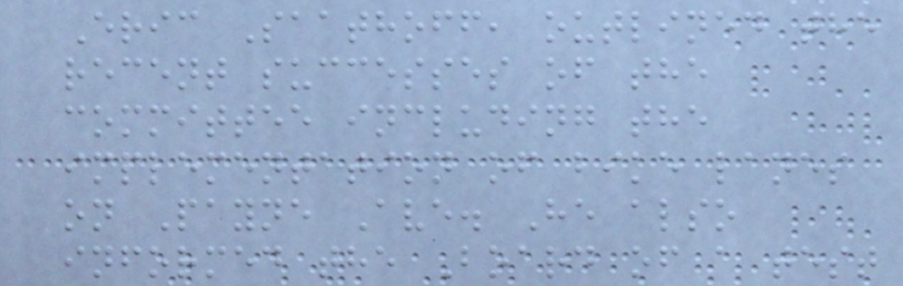Eric Saathoff, outlined the
recent successes of the
committee including the
implementation of bike lanes
on Payne Ave. He also
informed the Board of a test
